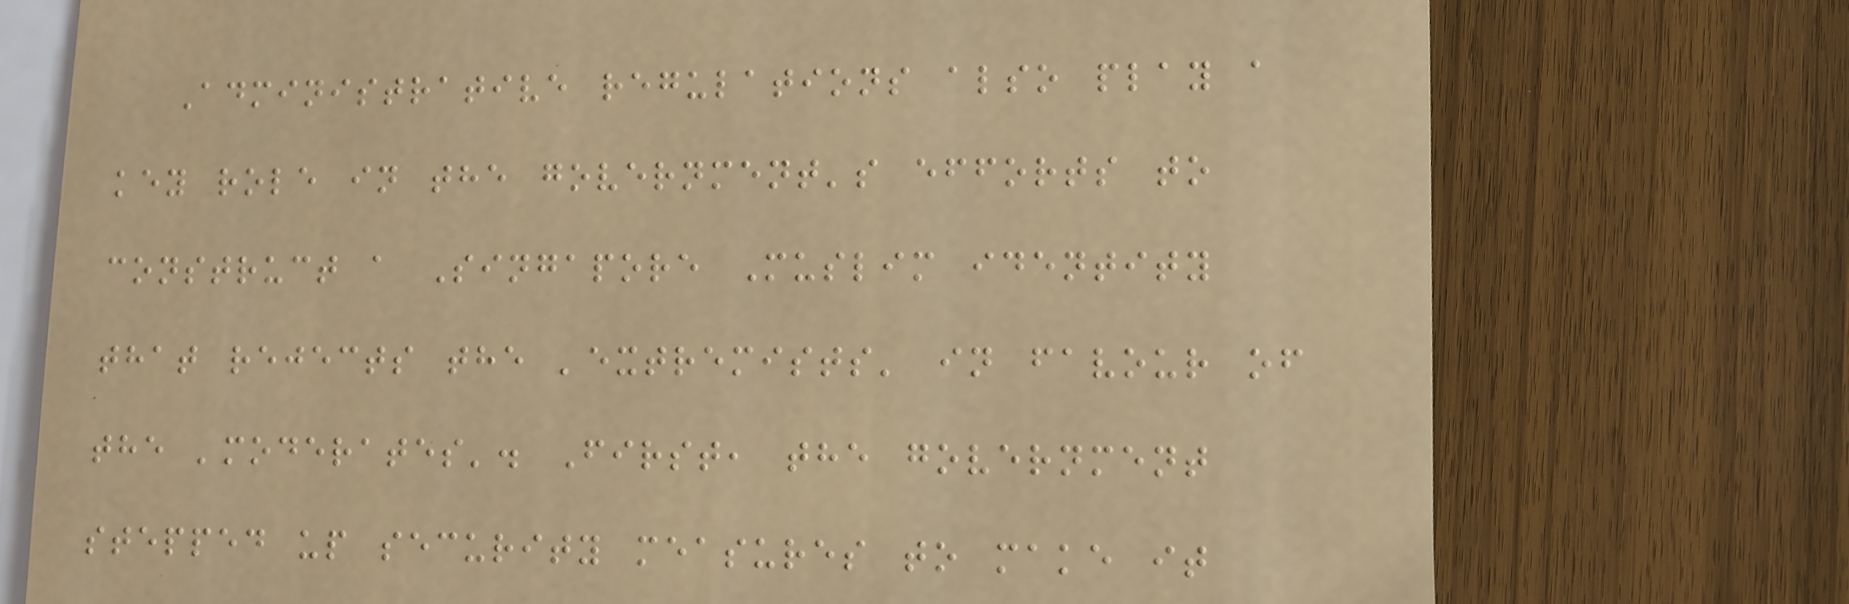Administrative regulations also play a
key role in the government's efforts to
construct a Singapore Muslim identity
that rejects the 'extremists' in favour of
the 'moderates'. First, the government
stepped up security measures to make it
